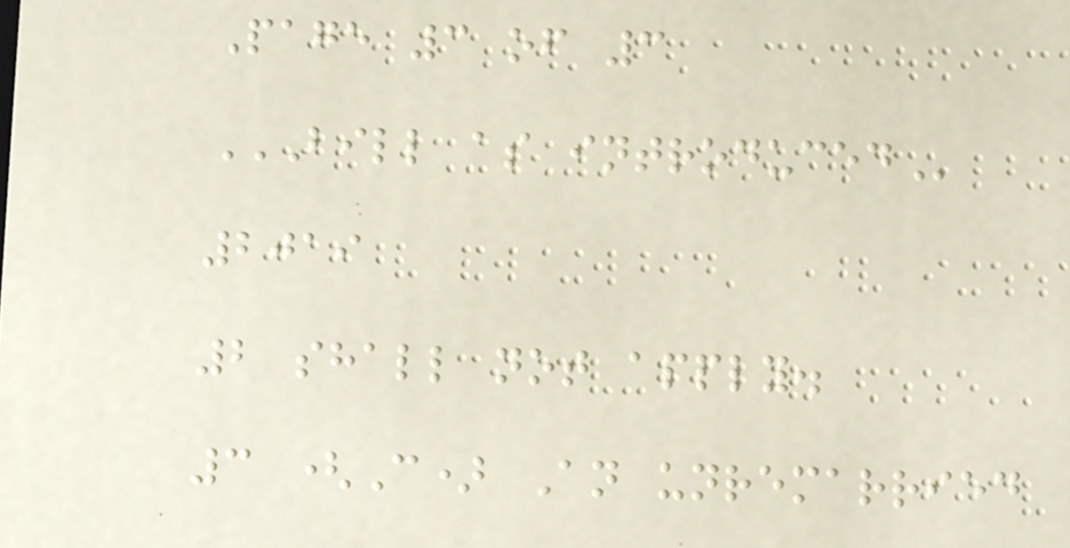Page 3 of 3
BILL AS INTRODUCED
2019
2 shall not apply.
3 (C) An unremarried
